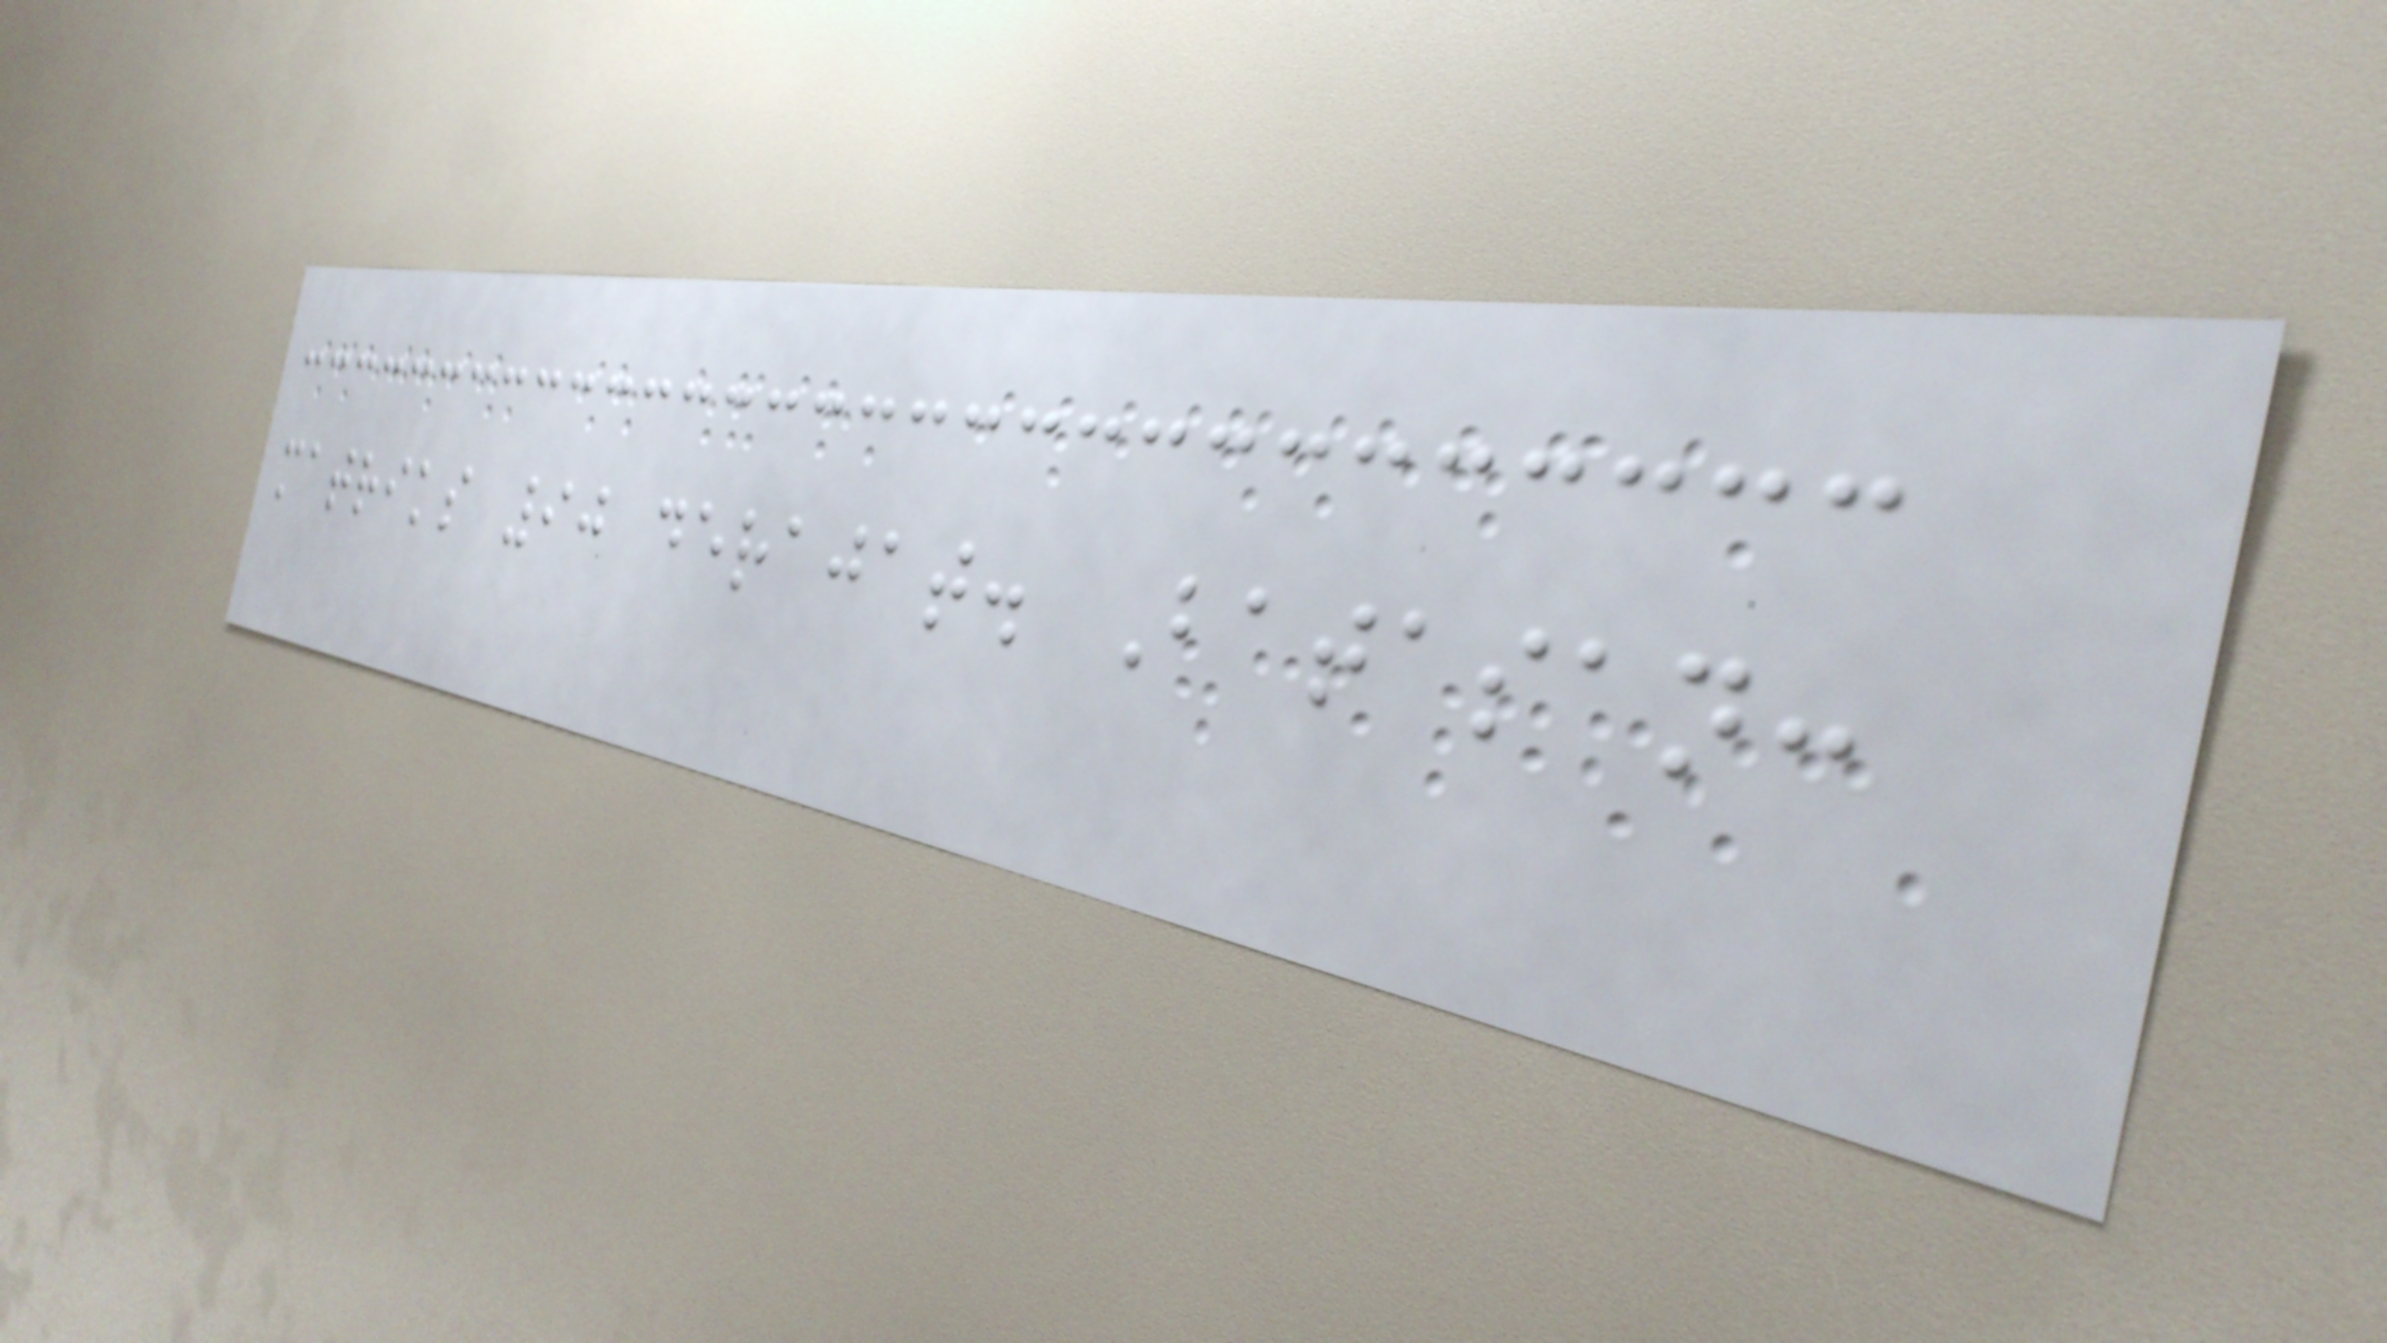matriks 90 derajat. Batasan:
